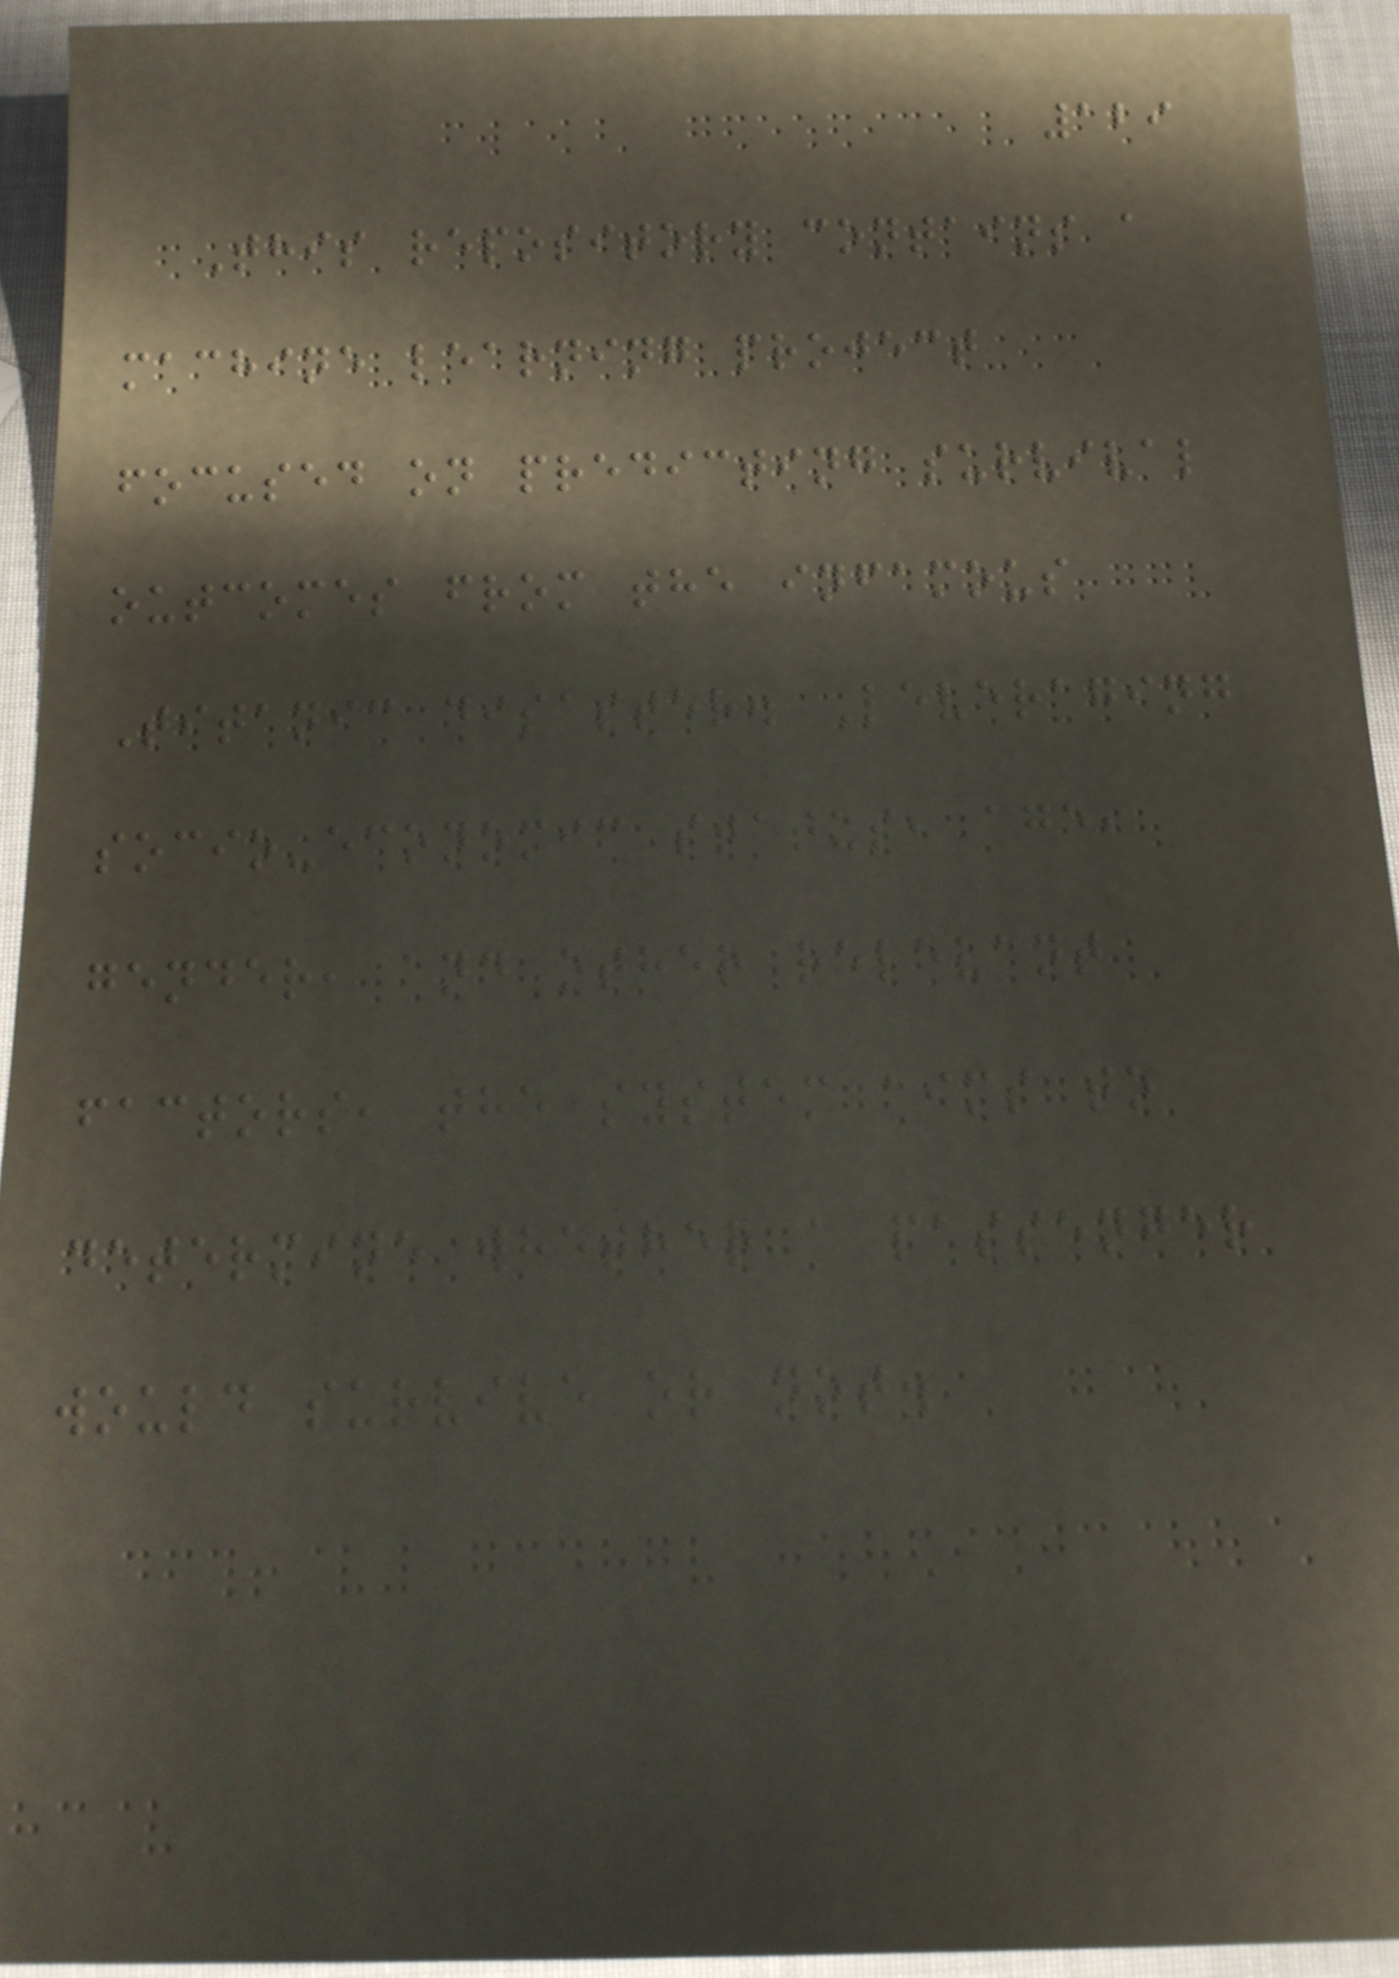129
This repository contains a
machine learning project
focused on predicting survival
outcomes from the infamous
Titanic disaster. Leveraging
socio-economic status, age,
gender, and other relevant
factors, the system aims to
determine whether a passenger
would survive or not.
